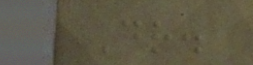Dr.
